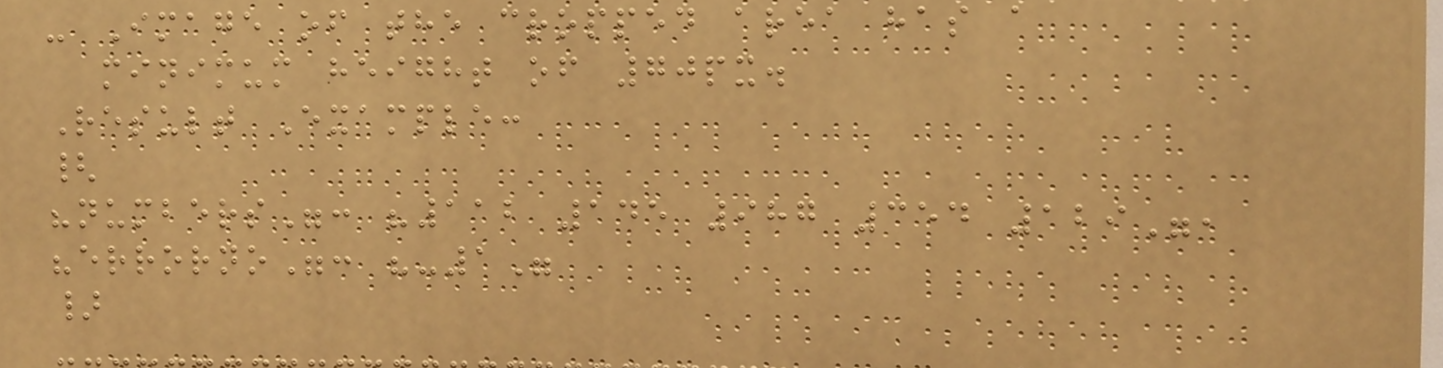- Image of the cropped area has a
minimum height of 70px.
Result Example:
{
"numbers": "112 145 987 354 129",
"errorno": "-1"
}
